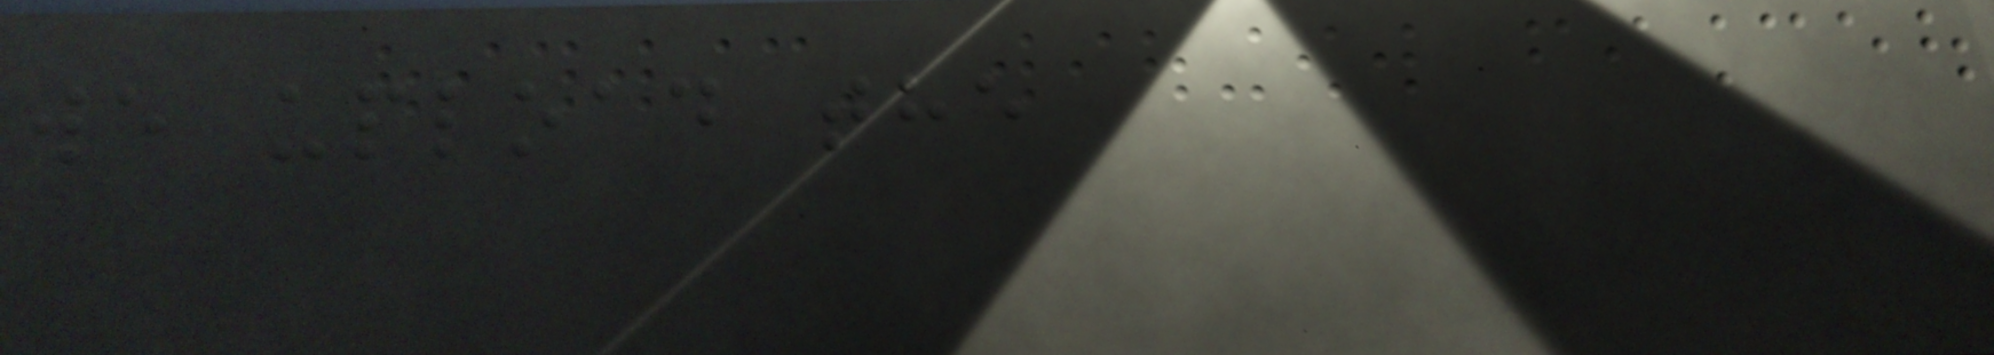we upload the
